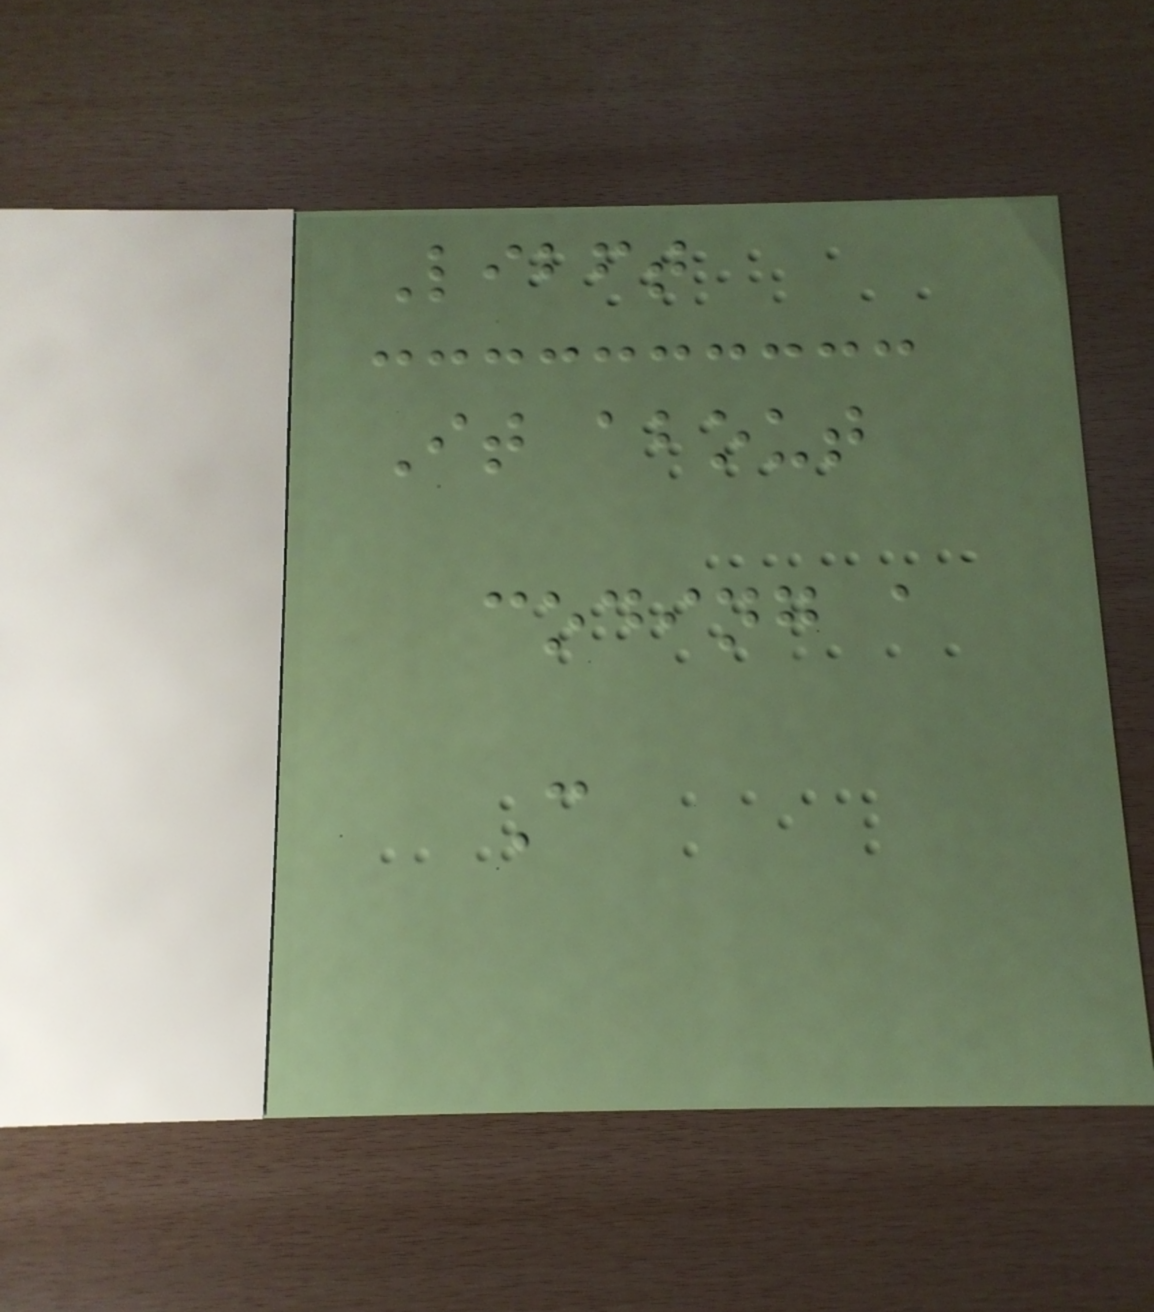Libft
It about
coding a
C
